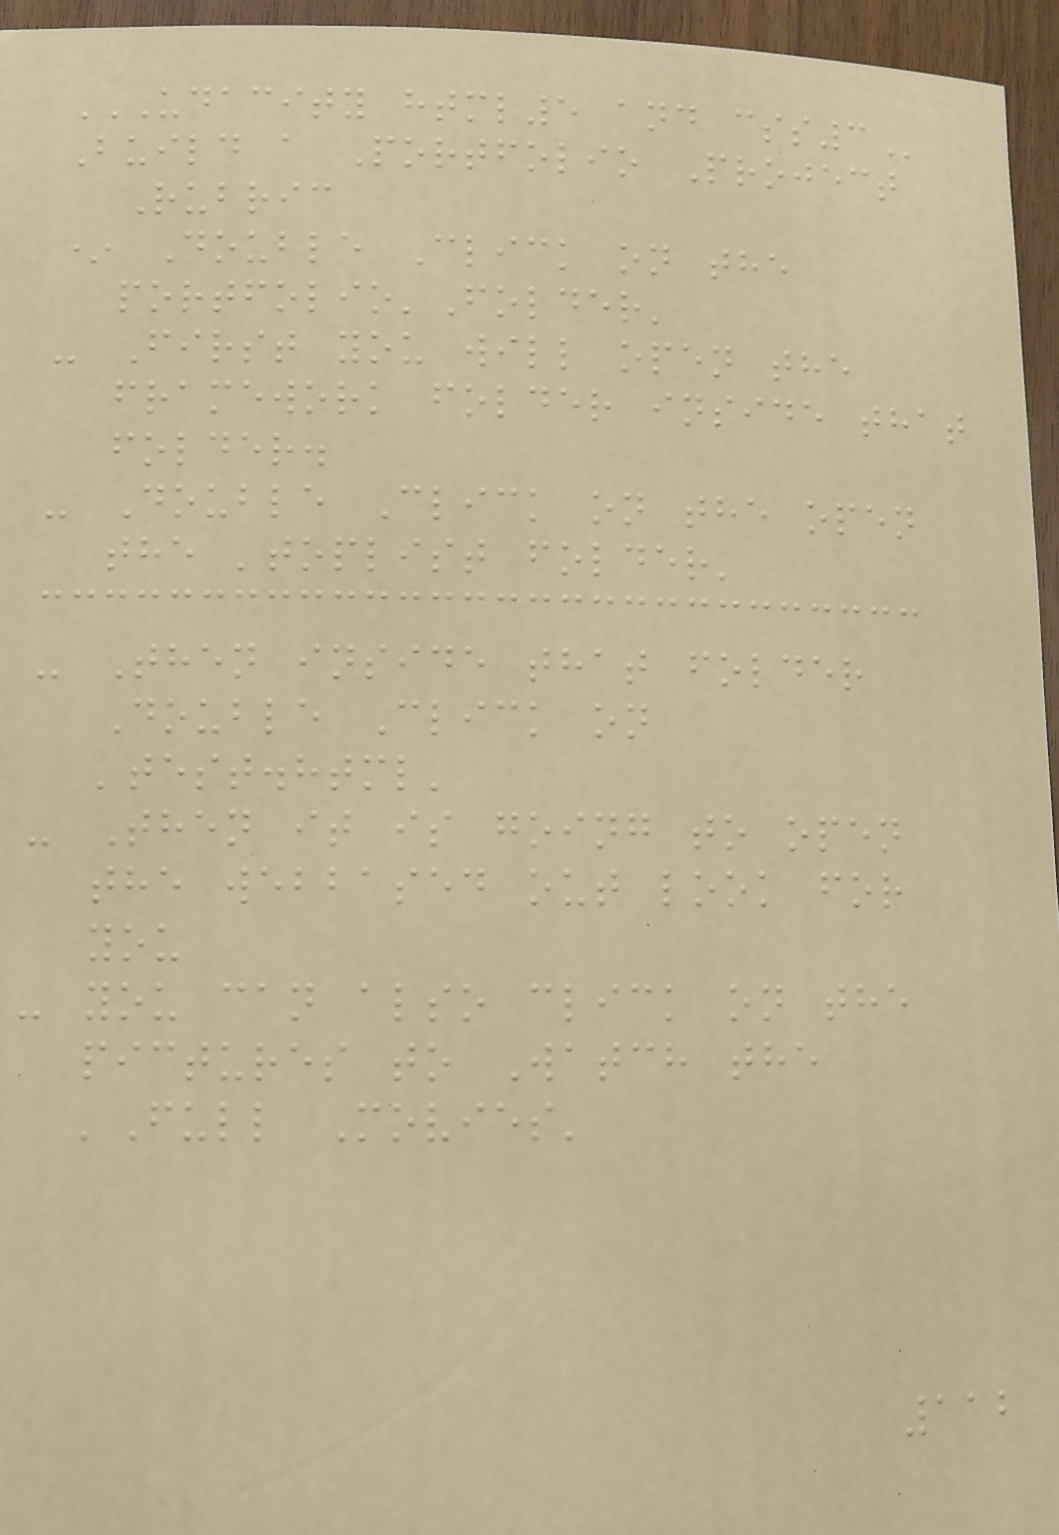UDACITY HTML5 AND CSS3
Build a Portfolio Project
Rubric
* Double Click on the
portfolio'Folder'
- First you will open the
framework folder inside that
folder.
- Double Click on the open
the 'toplist folder'
- Then inside that folder
Double Click on
'test.html'
- Then it is going to open
the webbased out look for
you
- you can also click on the
pictures to Watch the
'Full Movies'
112
